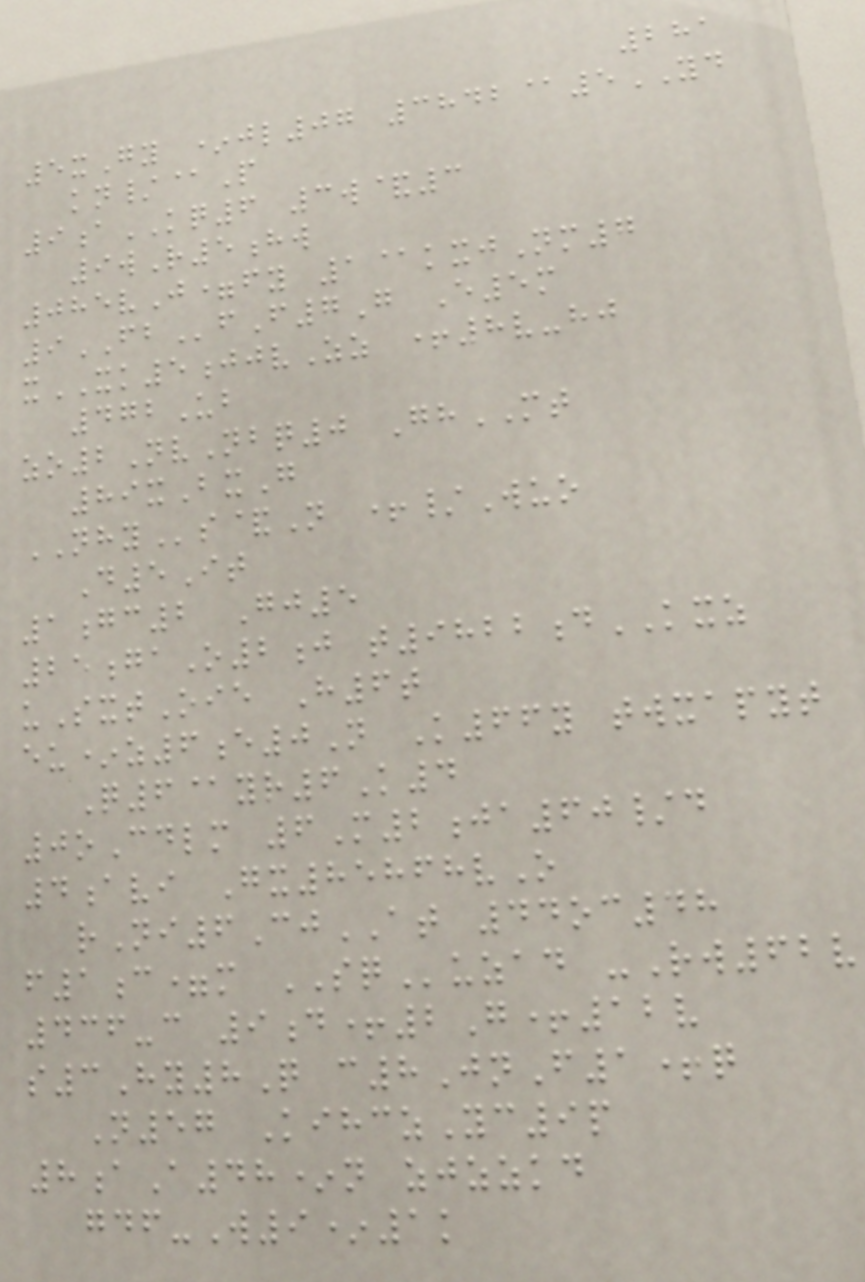281
5xGy *jl07 3842@5YD
kn/@P
9aKQ6 3w&3
9wR5hw
085vJ=fy 1@kxjNm7
9FBfF7G E5m
xXK5jjvZz +8v-hj
472Ub
zo2NvNbq0 GhMT
89xBxG
NHYs&N +/Wuo
D5It
1gc2 Gj5
25gaO2j t9822dKXZ
uSxtOie H6t
eu*z6e0N K66y twxapyt
Q6@yr6K4
0oCdlm 6M2ja60/d
4avi Gx85868vO
rNi6CjAT 44oc48
f1c=m SQuzad -Rw62v
436-c 9d+2G+12v
s3Hy8Q c8JnF1+q
N57 KihczYc9p
8aA48*n zjzzkd
gdf-W9*1k
